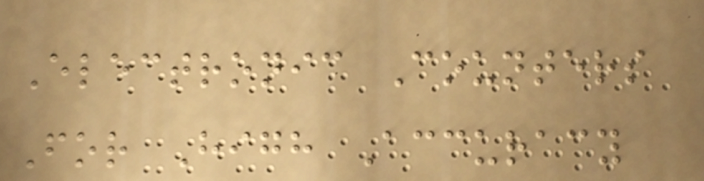Electronic Counters
For High Accuracy
